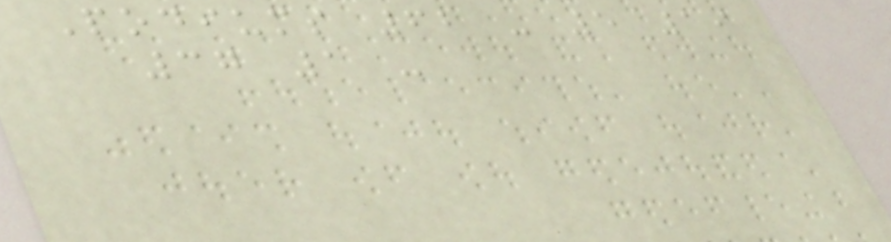Podiums 62 - 5 19
37 1 -
